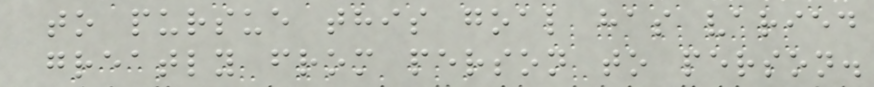to pursue this goal has varied
greatly from person to person.
